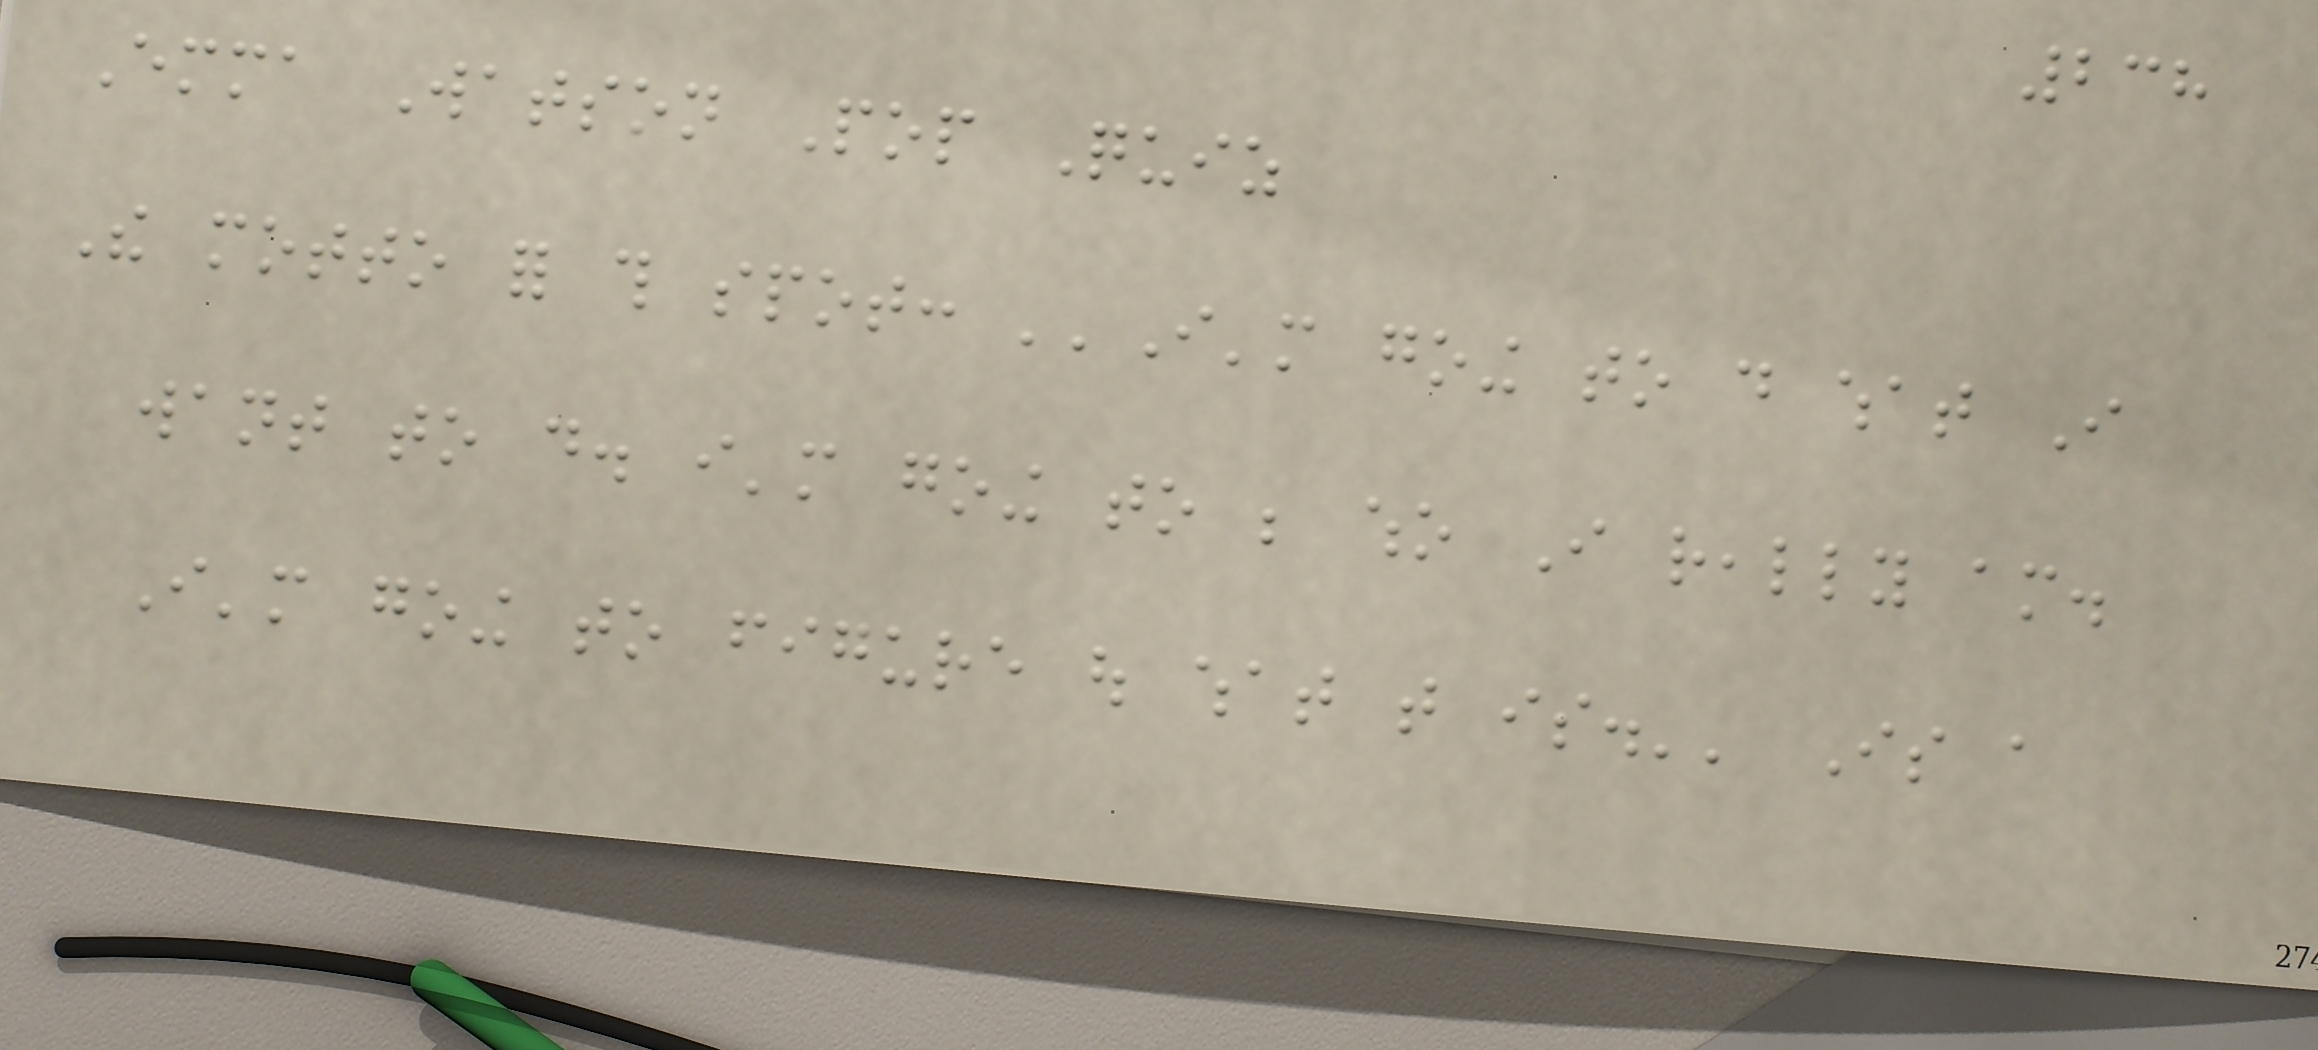238
Emma Watson Pop Quiz
The motto for this spot: ''I'm going to do what I
want to do. i'm going to be who I really am.
I'm going to figure out what that is.'' Is a
